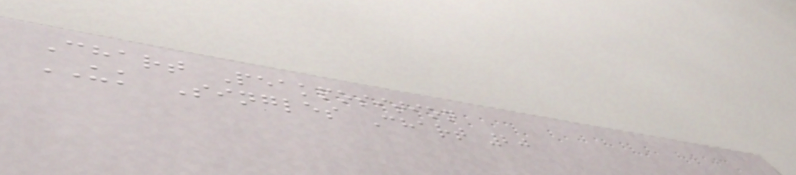Chart Peakposition
UK Singles Chart 20
